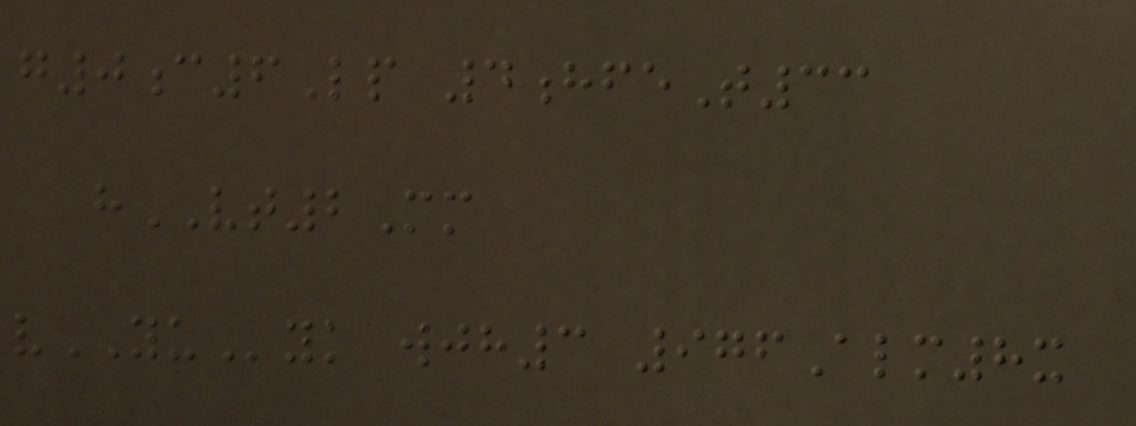g0c6Lp 4hfeT33
hVT2Mm
vYUyk wjh3 976Alm8x
